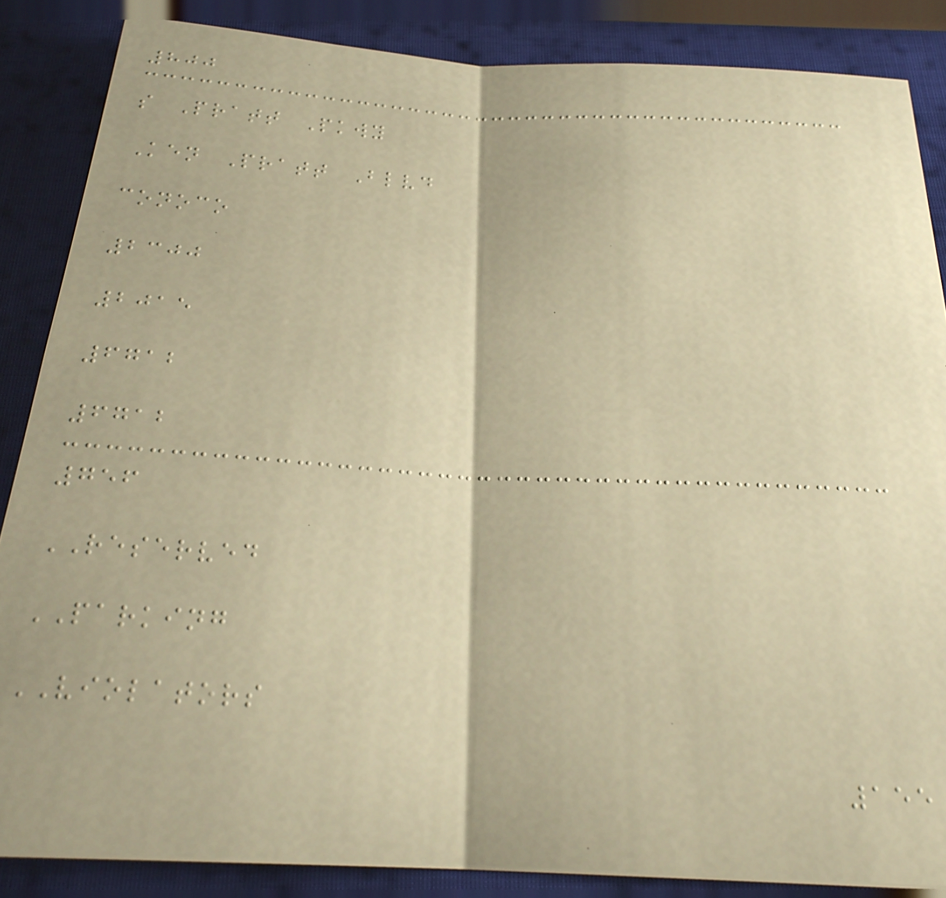800
s Pratt Pkwy
Ken Pratt Blvd
conoco
2300
2015
6712
6712
756
RESERVED
PARKING
VIOLATORS
155
